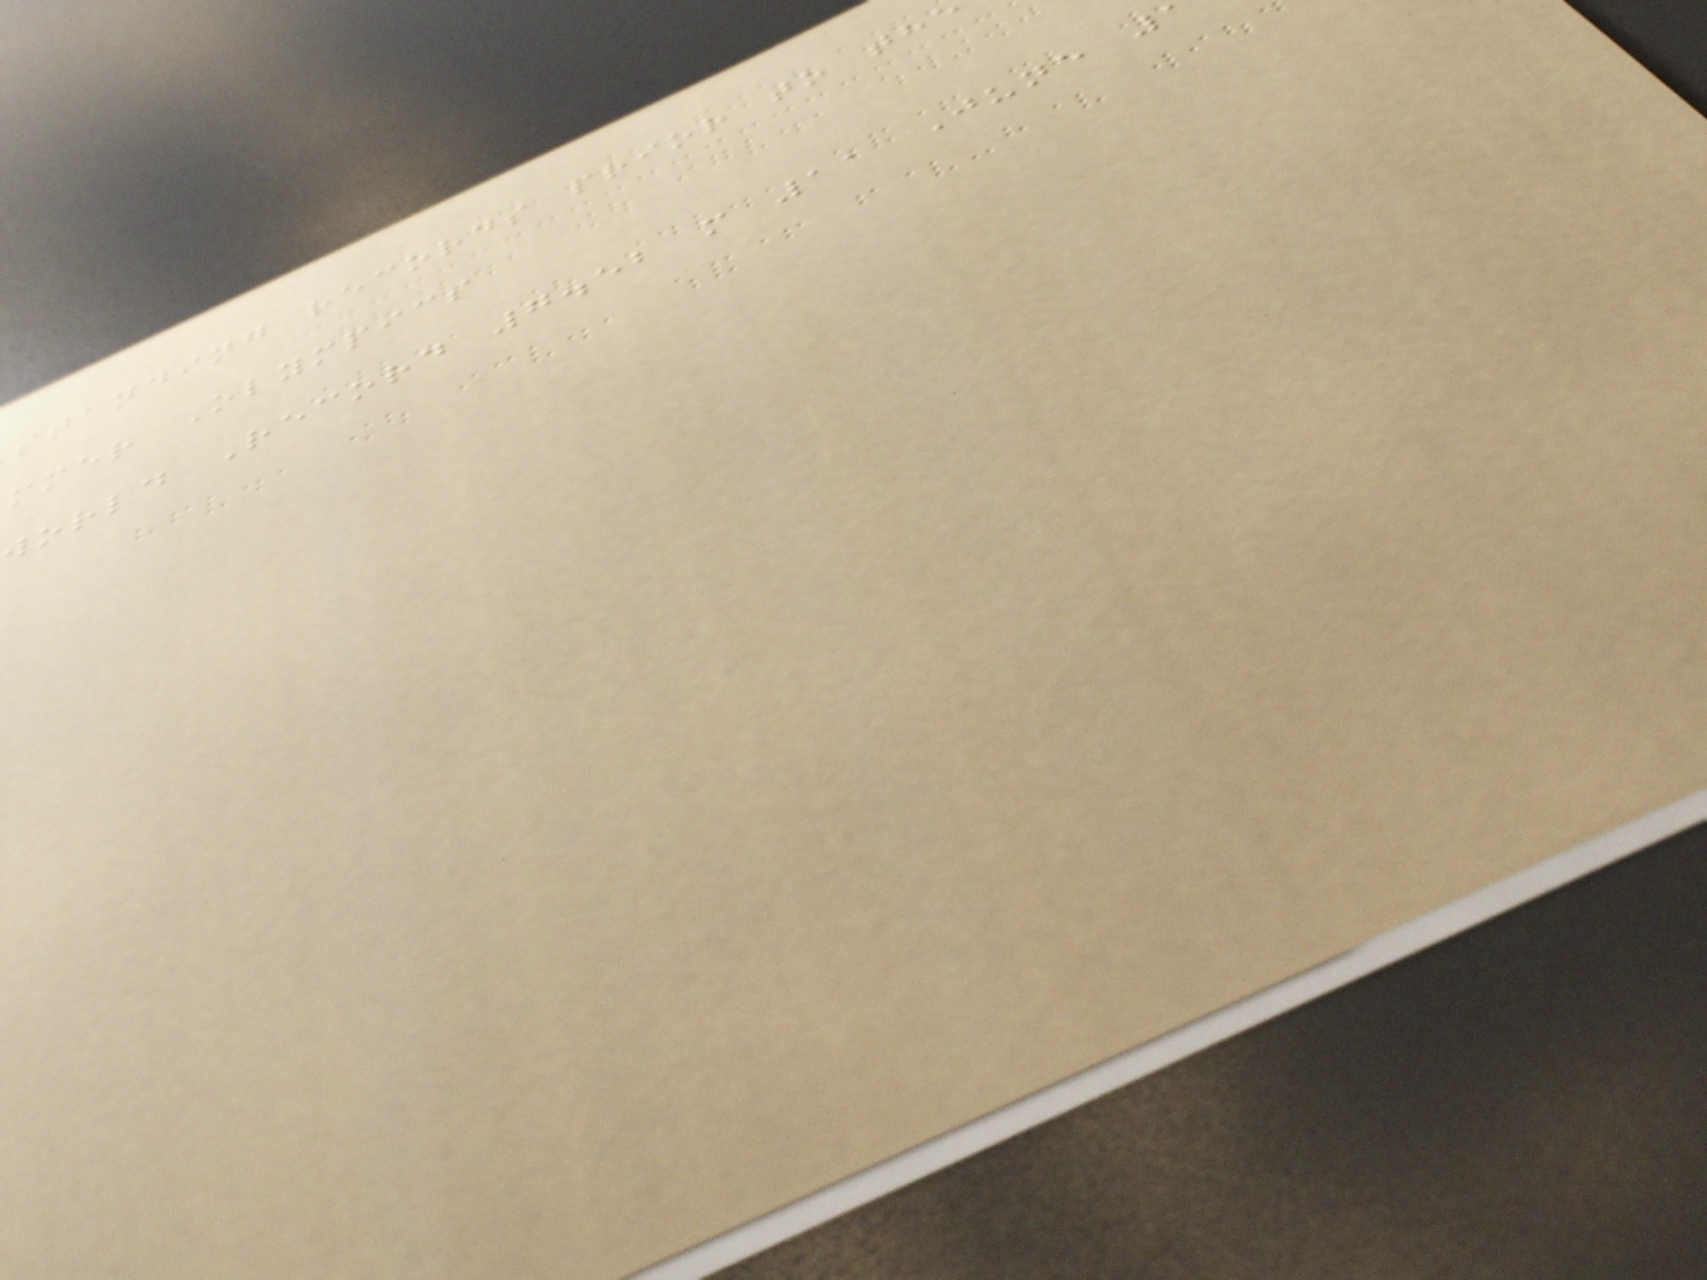standing records prior to th
mmer Olympics
world Record 7.52 m 11 June
